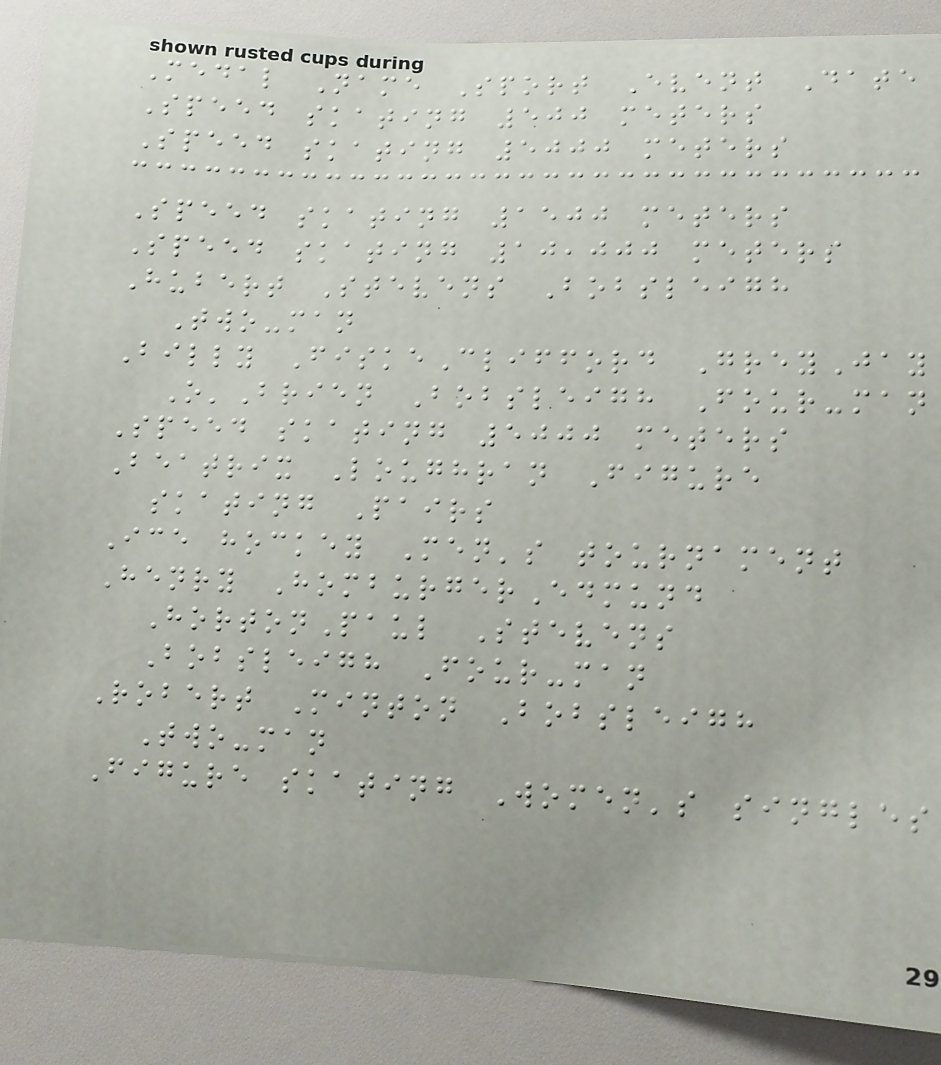Medal Name Sport Event Date
Speed skating 500 meters
Speed skating 5000 meters
Speed skating 1500 meters
Speed skating 10,000 meters
Hubert Stevens Bobsleigh
Two-man
Billy FiskeClifford GreyJay
O'Brien Bobsleigh Four-man
Speed skating 5000 meters
Beatrix Loughran Figure
skating Pairs
Ice hockey Men's tournament
Henry HomburgerEdmund
HortonPaul Stevens
Bobsleigh Four-man
Robert Minton Bobsleigh
Two-man
Figure skating Women's singles
